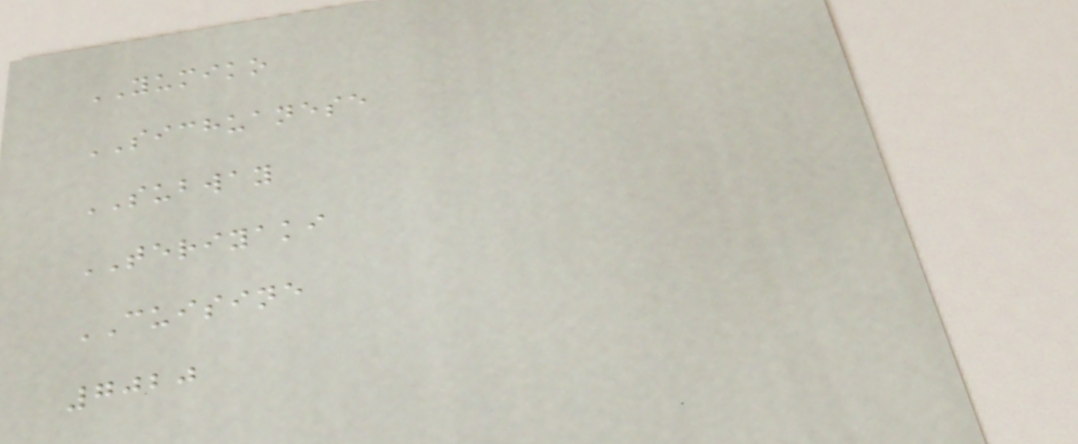YUMIKO
SICHUANESE
SUBWAY
TERIYAKI
CUISINE
7020
